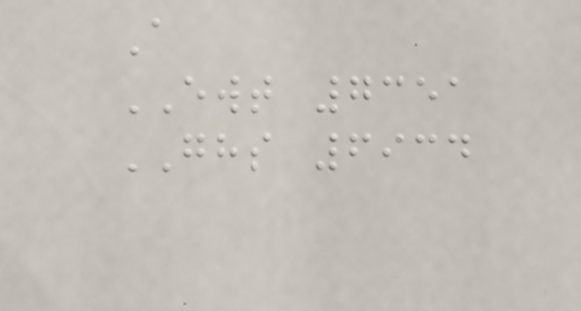A
EWT 7351
GHS 6934
